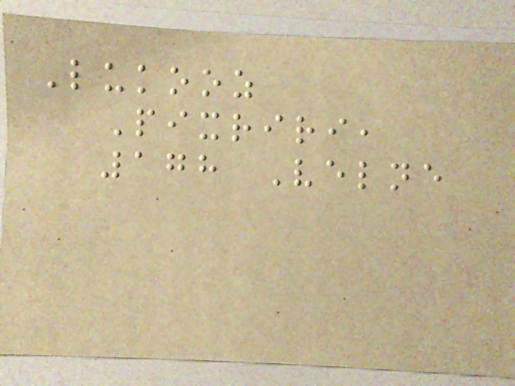Lukooz
Pixriri,
178 Velne
